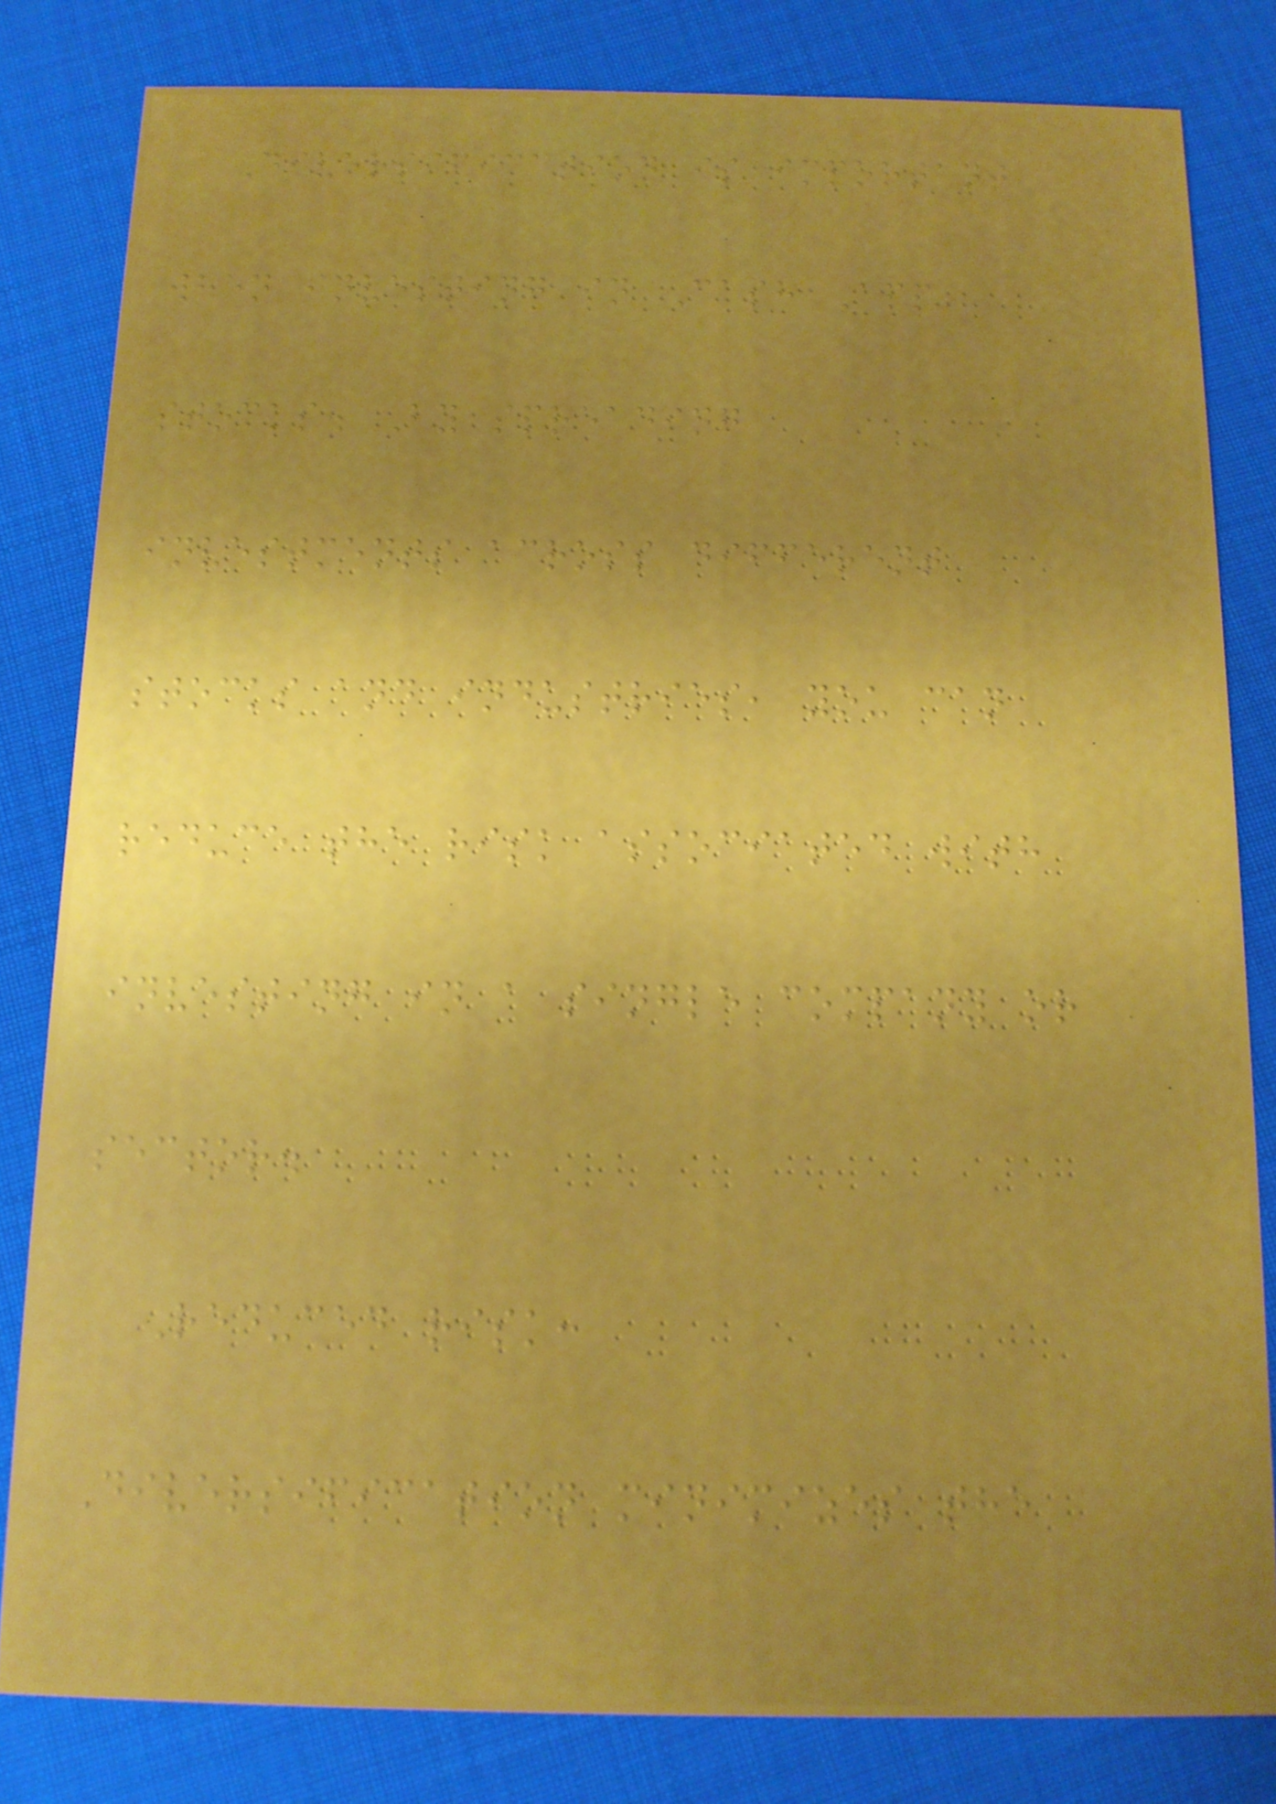Diversification is important
when investing in Cash App
stocks. By spreading
investments across different
stocks and industries, you can
reduce the risk associated with
investing in a single company or
sector.
Reduced risk:
Diversification minimizes the
